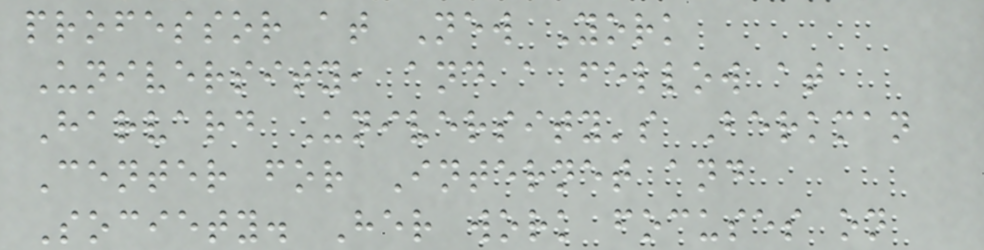professor at New York
University, and a fellow at
Harvard University's Berkman
Center for Internet and
Society. Her work focuses on
